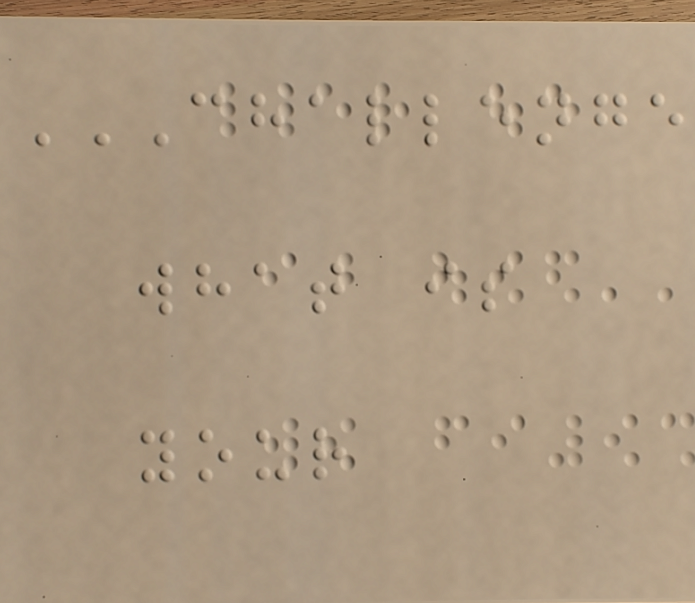CHALLENGE
WHAT IS
YOUR
